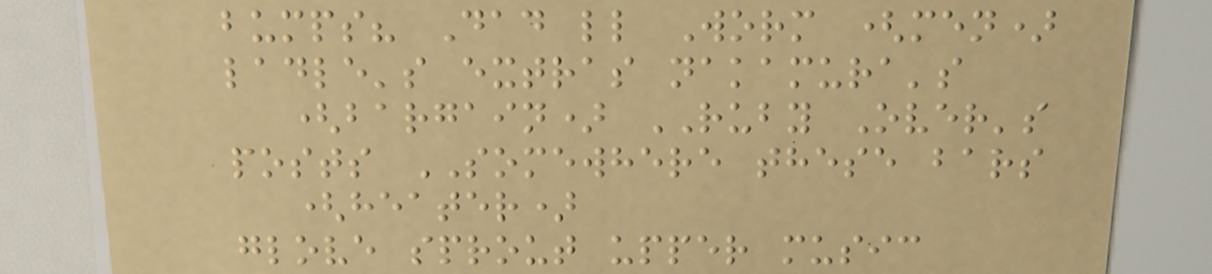bumps? Dad ll Worm (men)
ladle's extras nakamura's
(bargain) RUBY Over's
posts SOMEWHERE these bars
(heater)
glove sprout upper music
